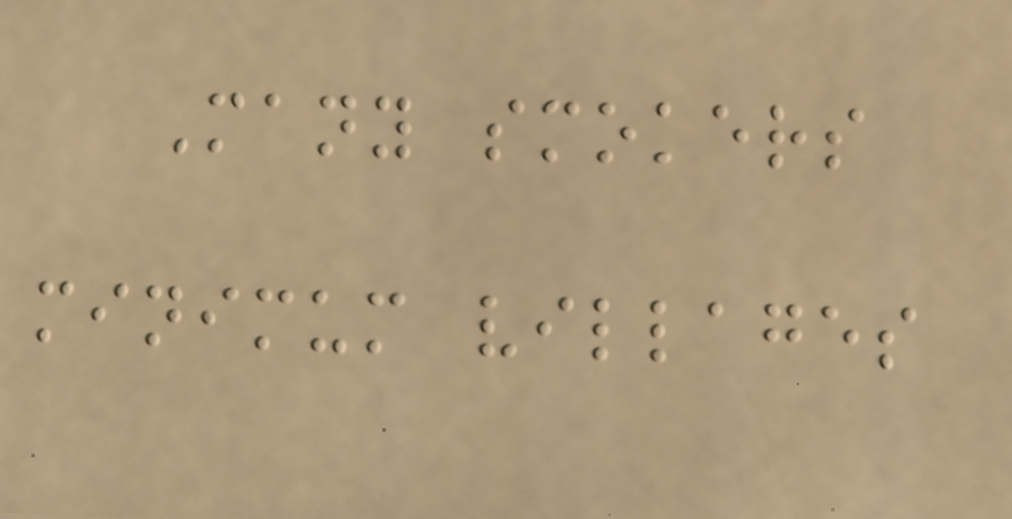Many smokers
minimum villages
